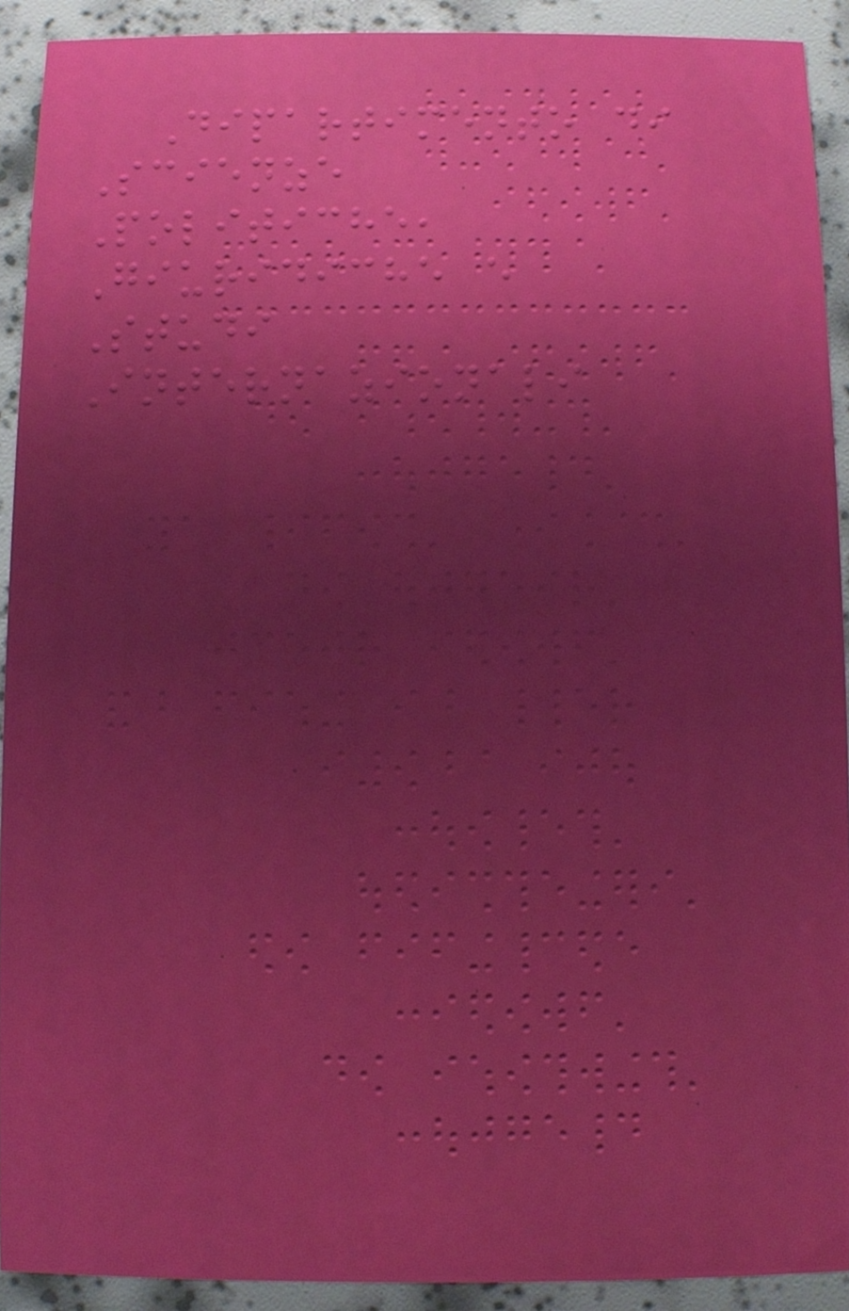Dipartimento di
Scienze
Politiche,
Giuridiche e
Studi
Internazionali
